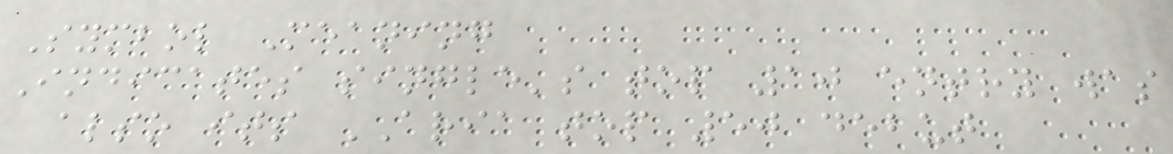Symbol Meaning
Indicates single's top 10 entry was
also its ARIA top 50 debut
